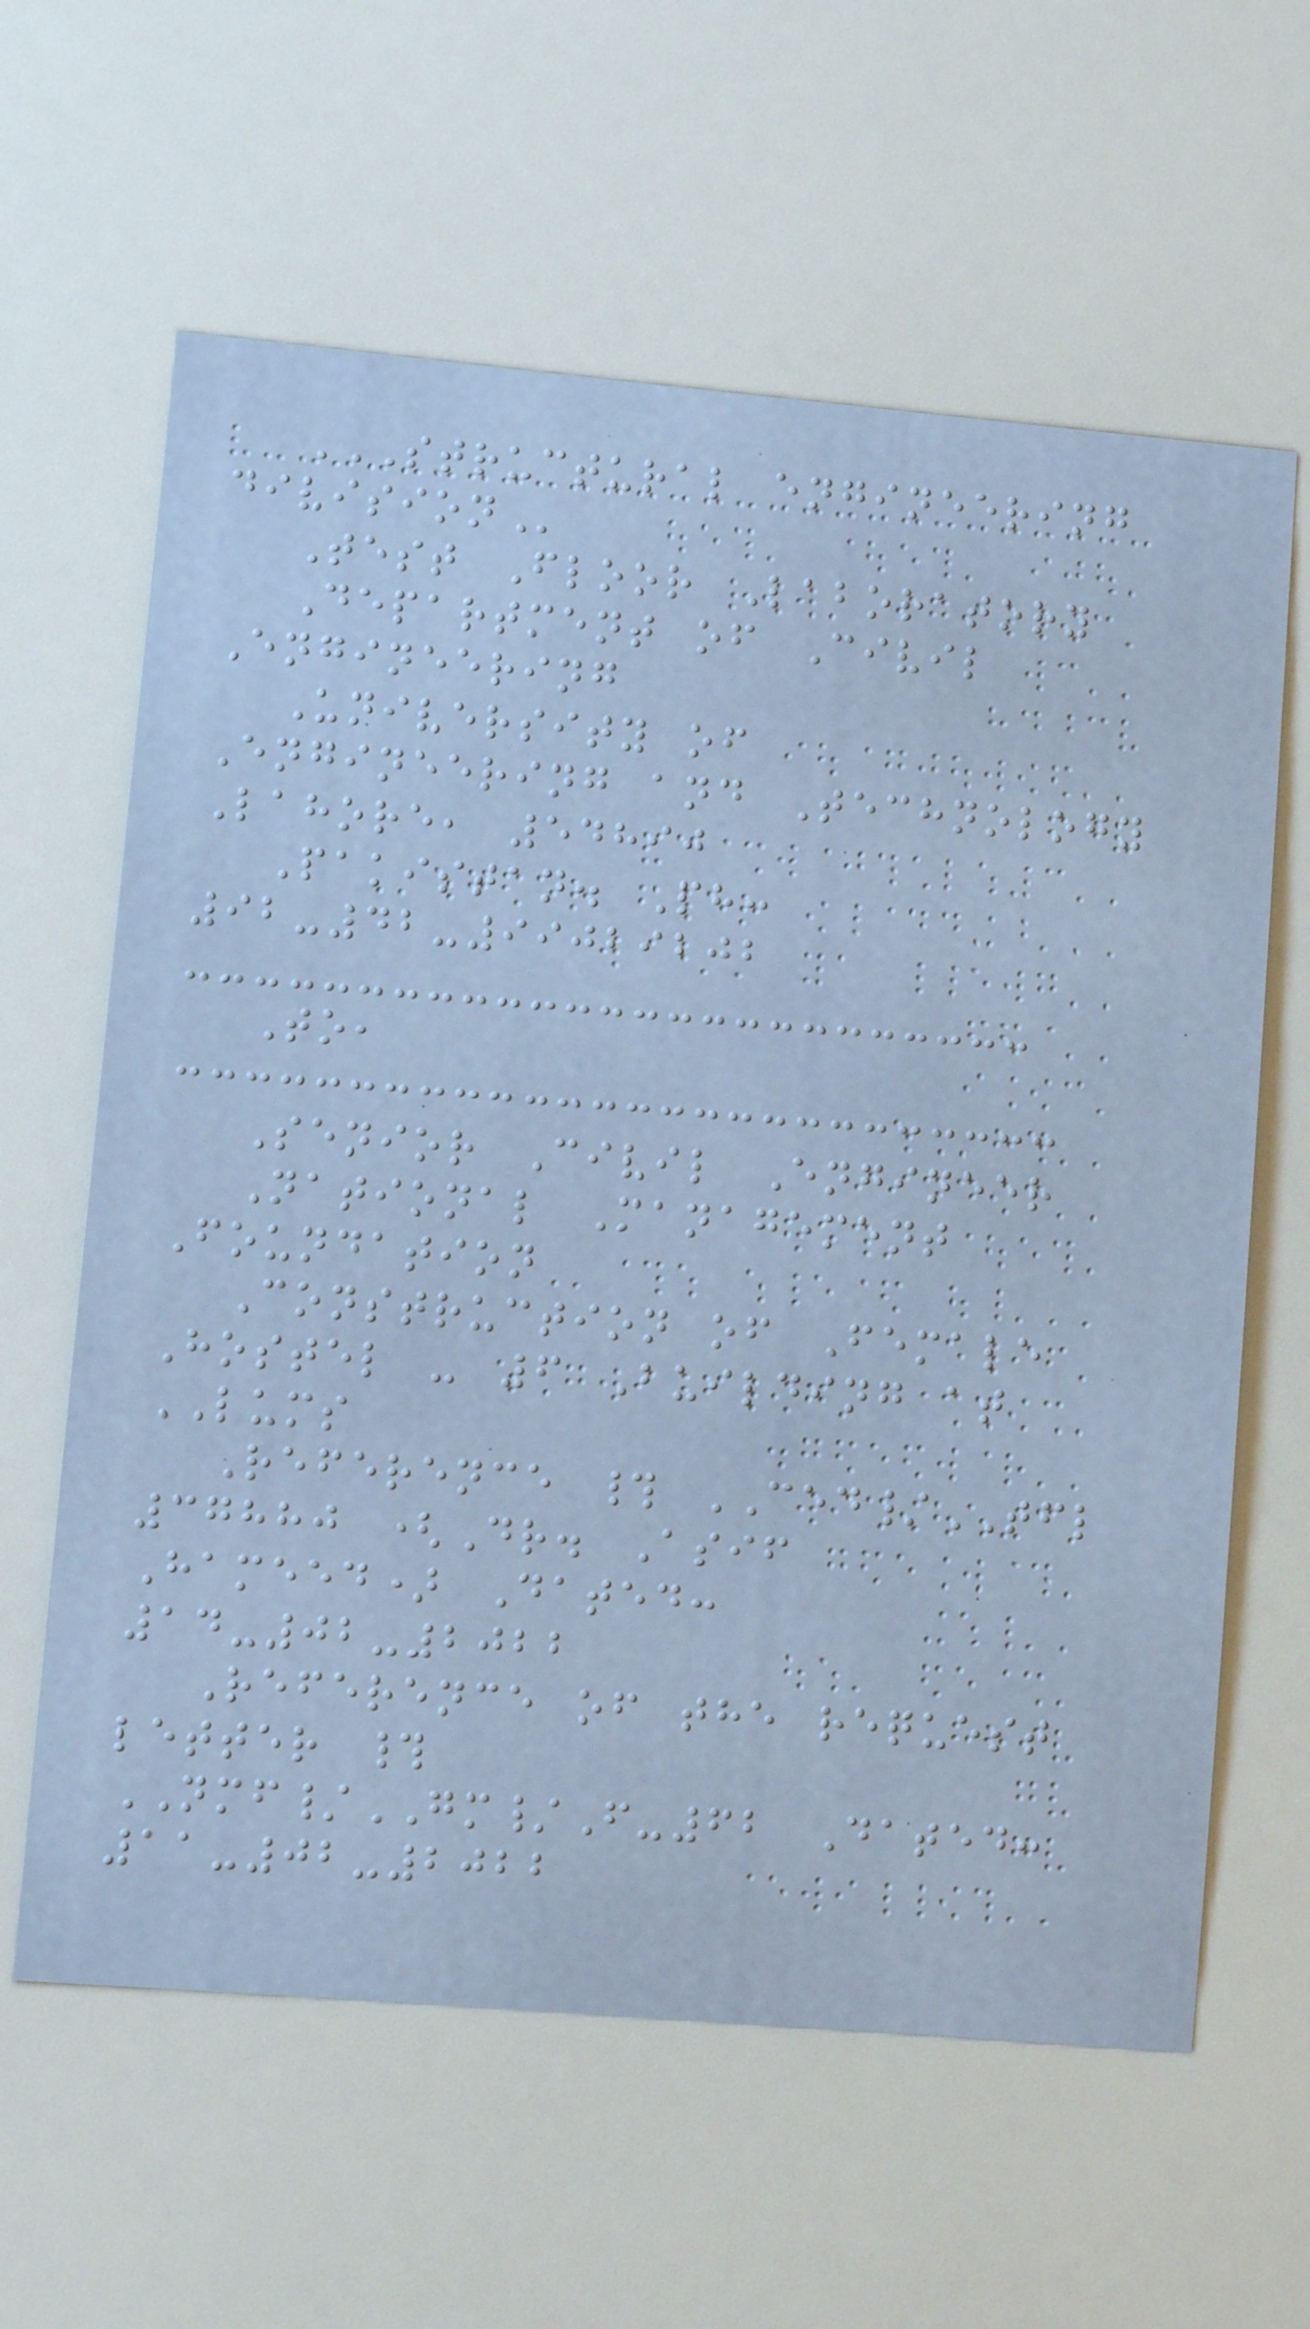STRUCTURAL ENGINEERING
DIVISION
Test Floor Laboratory
Department of Civil
Engineering
University of
Engineering and Technology
Lahore, 54890
Pakistan. Ph:
92-42-99029202
To,
Senior Civil Engineer
National Management
Foundation
Construction of Female
Hostel - 6 Building at
LUMS
Reference # CED/TFL
37880 (Dr. Asif
Hameed) Dated:
14-02-2022
Reference of the request
letter #
NMF/GM/F-62 Dated:
11-02-2022
